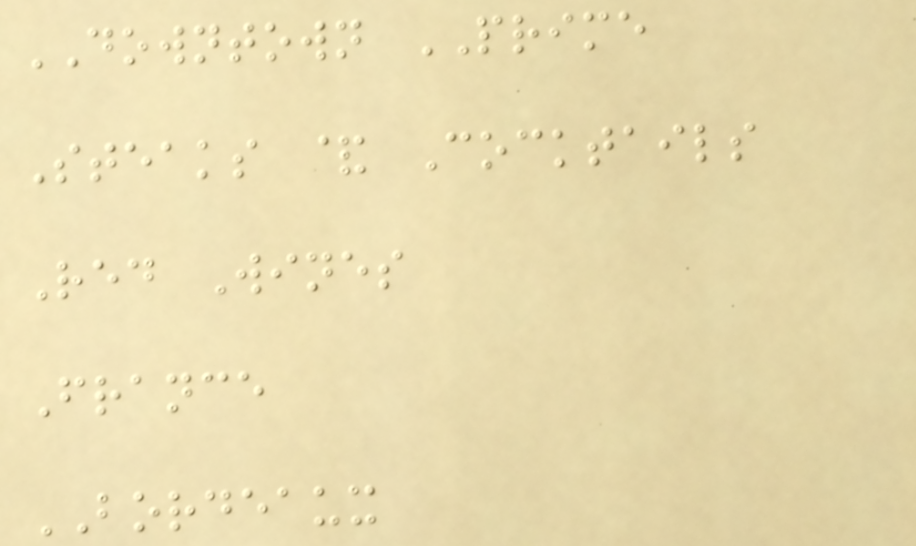DOWNTOWN PRIME
Steaks & Cocktails
Red Wines
France
BORDEAUX
